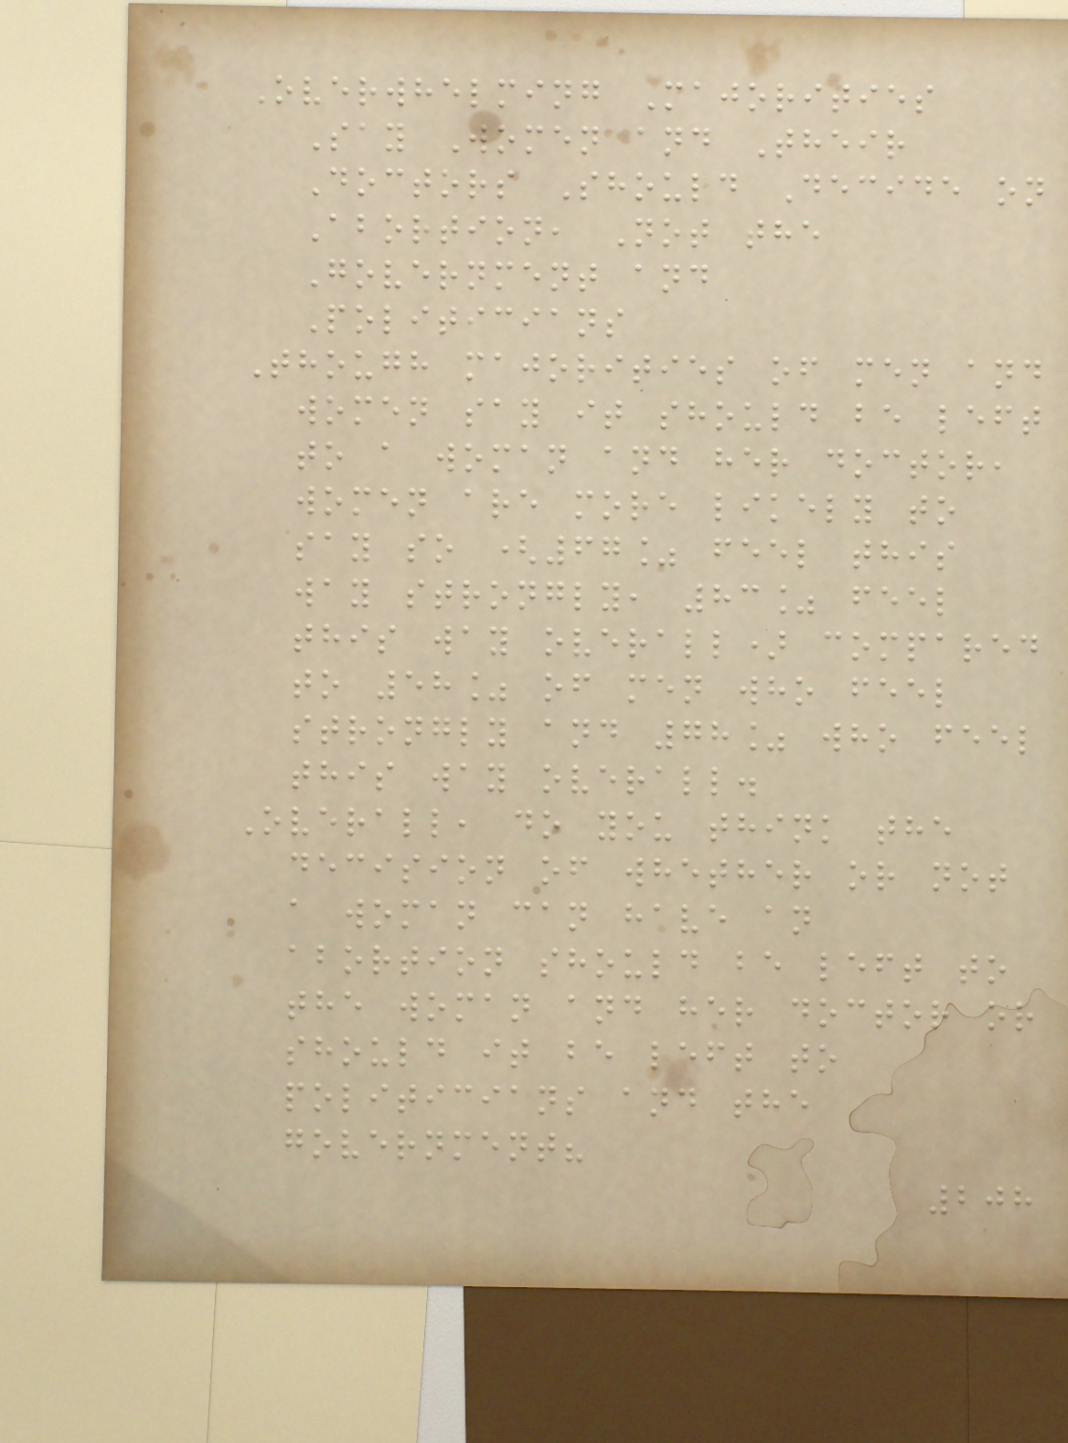Overwhelming Majorities
Say Women and Their
Doctors Should Decide on
Abortion, Not the
Government and
Politicians
Though majorities of men and
women say it should be left
to a woman and her doctor,
women are more likely to
say so (67% feel this
way strongly, 83% feel
this way overall) compared
to 58% of men who feel
strongly and 78% who feel
this way overall.
Overall, do you think the
decision of whether or not
a woman can have an
abortion should be left to
the woman and her doctor or
should it be left to
politicians and the
government?
208
